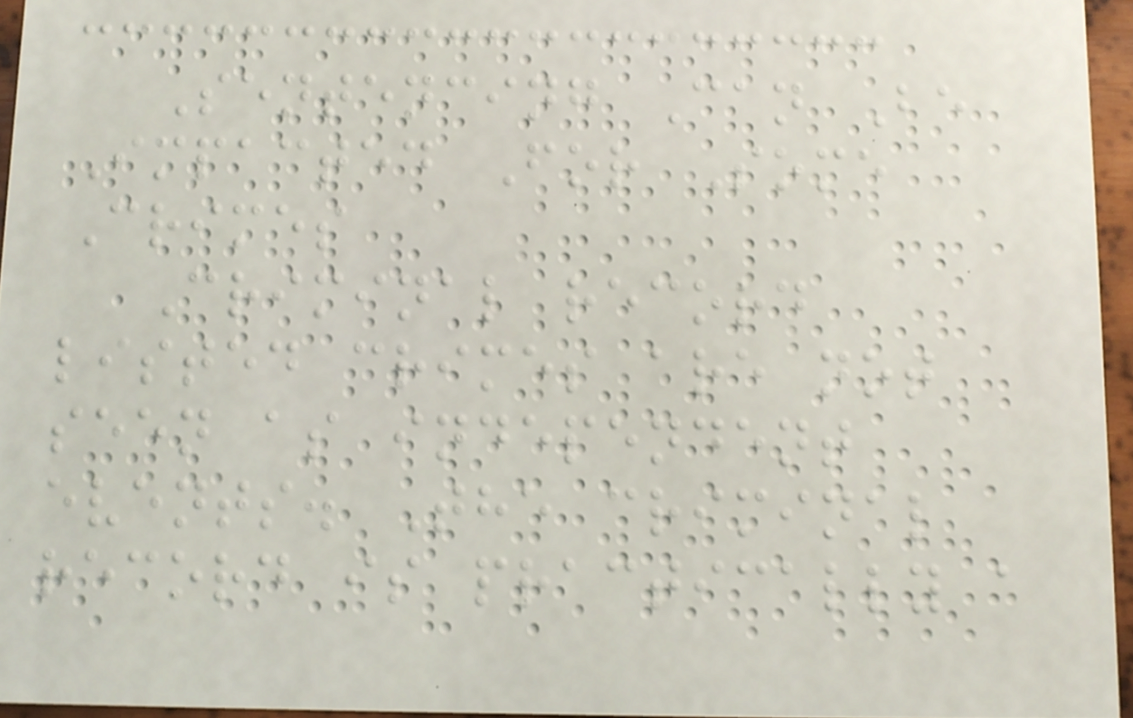Sentencing Can Be
Impacted For Some
Crimes
Criminal record
listed crimes are not
seen as independent
events. The criminal
record is practically a
